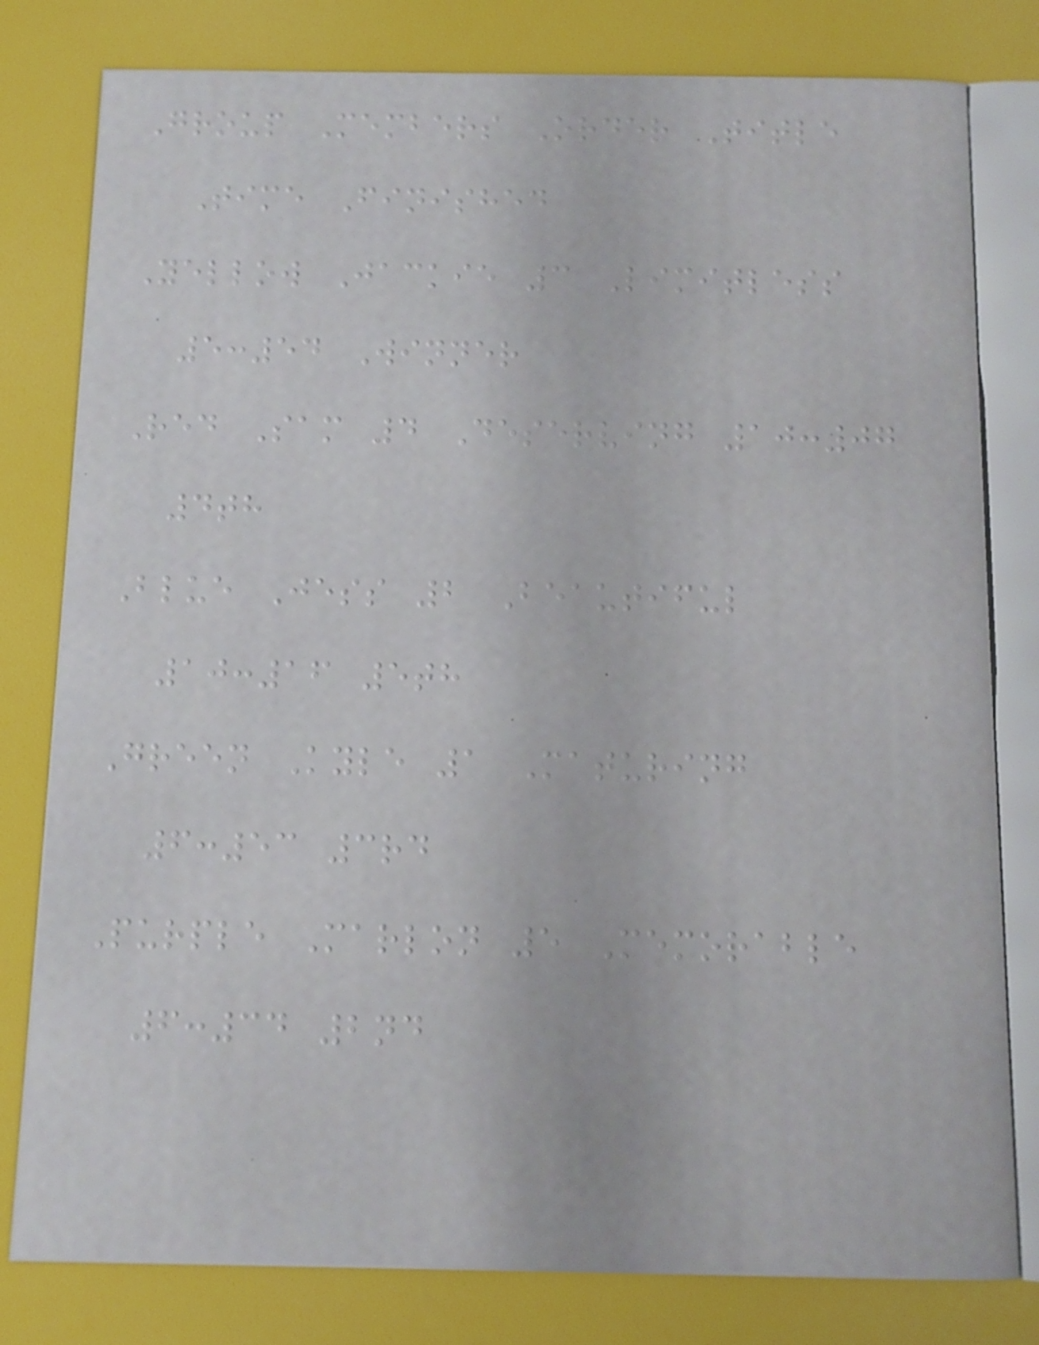Group Members Order Title
Time Finished
Yellow Jackie 3 Limitless
5:54 Winner
Red Sam 4 Deserving 10:07
4th
Blue Jess 2 Beautiful
10:16 5th
Green Kyle 1 Maturing
6:53 3rd
Purple Marlon 5 Memorable
6:34 2nd
